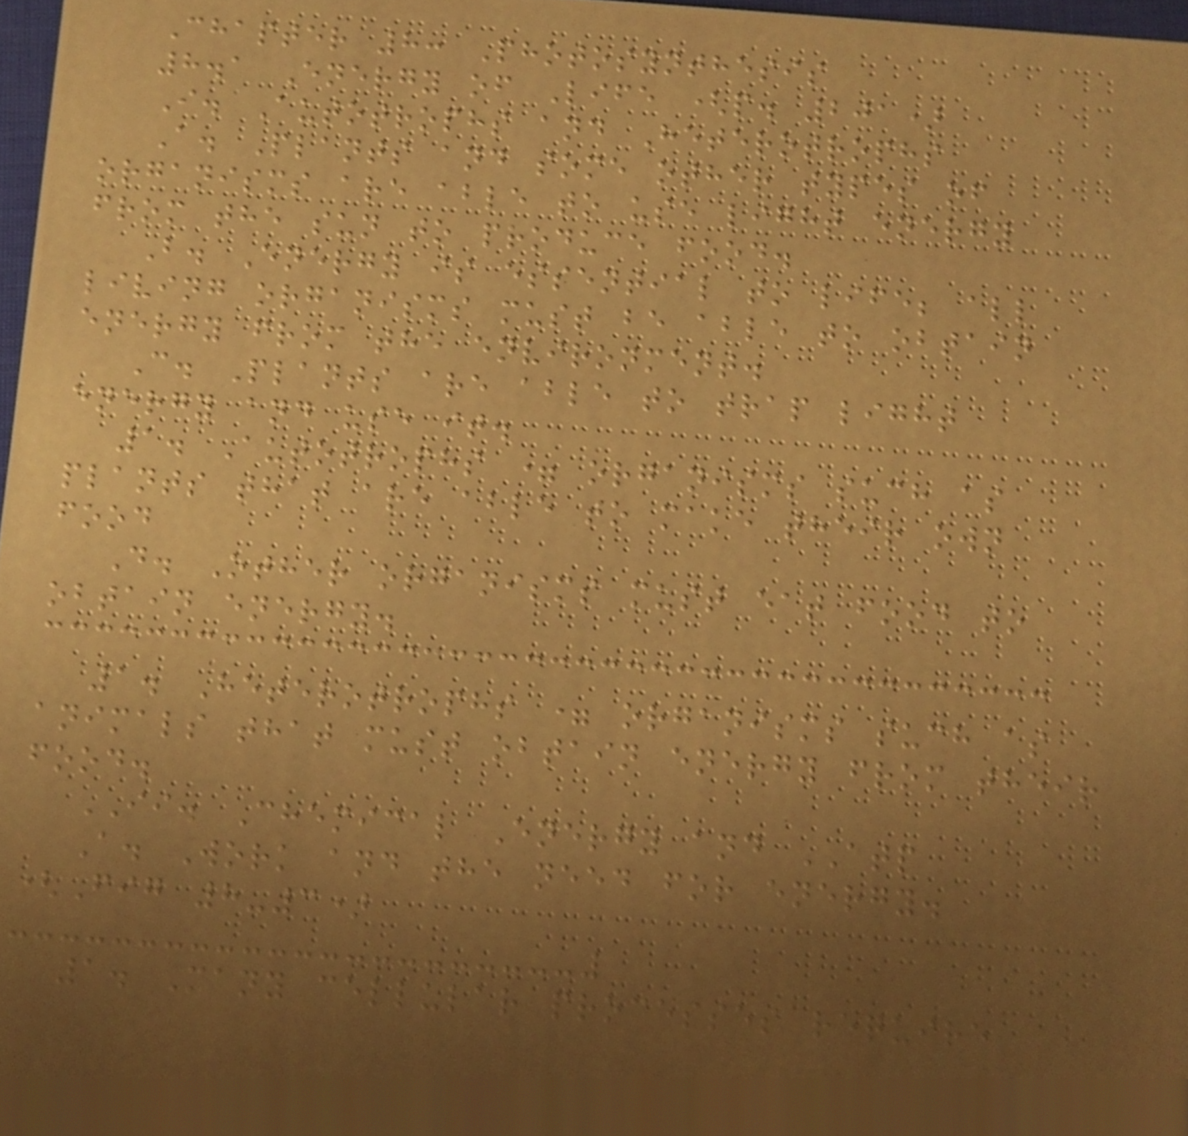Chapter 8: Photosynthesis
8.1 Energy of Life (p. 201)
I. Autotrophs and Heterotrophs
A. Plants and some other types of
organisms are able to use light energy
from the sun to produce food.
B. Energy is essential to life; all
living organisms must be able to obtain
energy from the environment.
C. Plants are able to trap light
energy and use it.
1. Autotrophs = organisms such as
plants that are able to make their own
food
D. Other organisms must eat food to
obtain energy.
1. Heterotrophs = organisms such as
animals that must obtain energy from their
food.
II. Chemical Energy and ATP
A. Work and the need for energy.
(Fig 8-3)
1. Many cellular processes require
